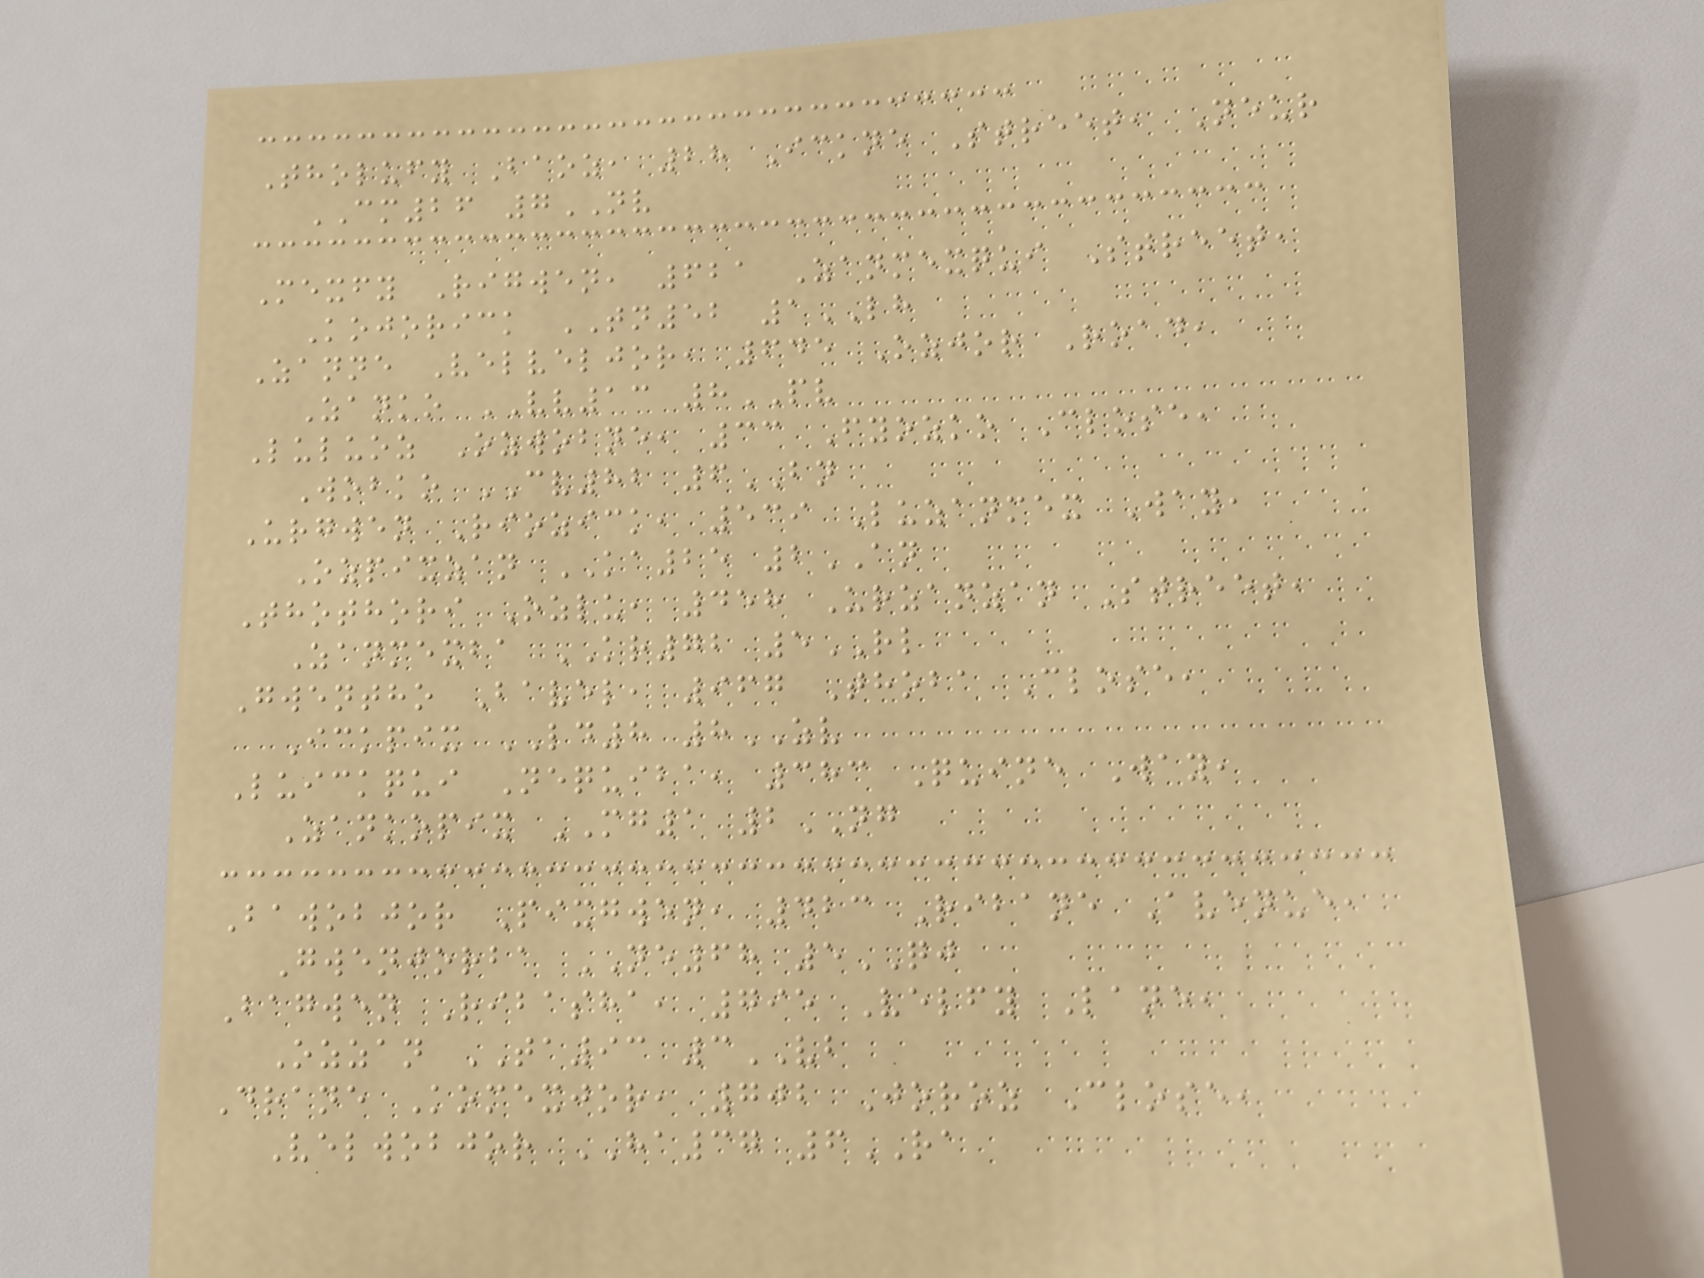Tholufy Baoz, 28 Ickne Street, Neur
CM26 7NV
Mexfy Rigwen, 621 Zanmexqui Street,
Kojorick TN52 1LH
Zanne Velveljor, 645 Ozjor Road,
Zanko VV13 8PV
Luluoz Ozwobne, 33 Fyozko Close,
Wobko CV82 6BN
Urgwen Riozick, 539 Luzanmex Way,
Ozpixzan KA25 2AN
Thothori Ozlu, 458 Urzanzan Street,
Zanmexba KR72 5RL
Gwentho Bavel, 967 Thoba Close,
Ickpix LD8 8ZV
Luickqui Nequiba, 383 Quine Way,
Zankopix MG1 2NG
Bawobjor Pixgwen, 423 Ribane Avenue,
Gwenjorba NE68 5QJ
Bagwen Ribasha, 795 Velfy Lane,
Ozzan TA93 3VB
Drane Komexjor, 702 Joroz Close,
Velwobjor HA37 6RA
